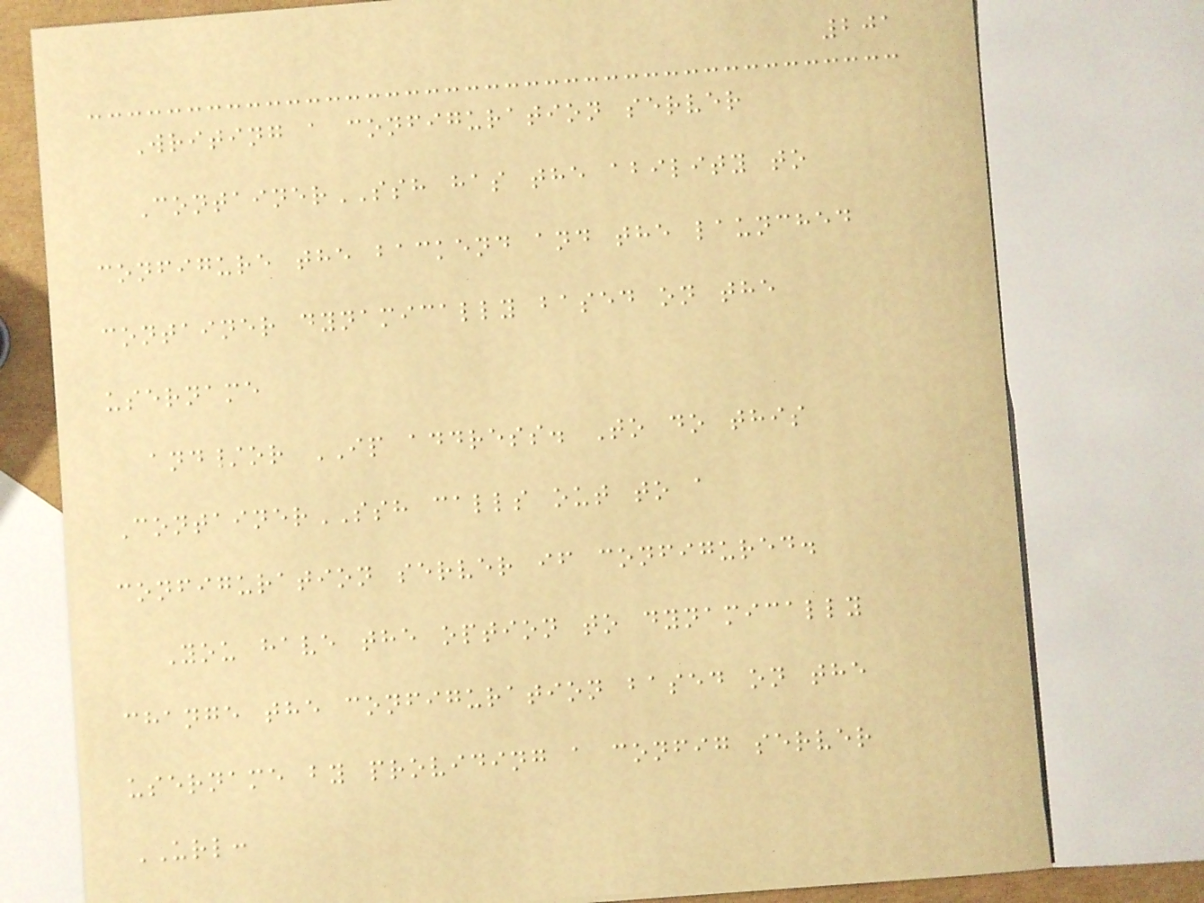201
Writing a configuration server
ContainerSSH has the ability to
configure the backend and the launched
container dynamically based on the
username
and/or IP address. To do this
ContainerSSH calls out to a
configuration server if configured.
You have the option to dynamically
change the configuration based on the
username by providing a config server
URL:
